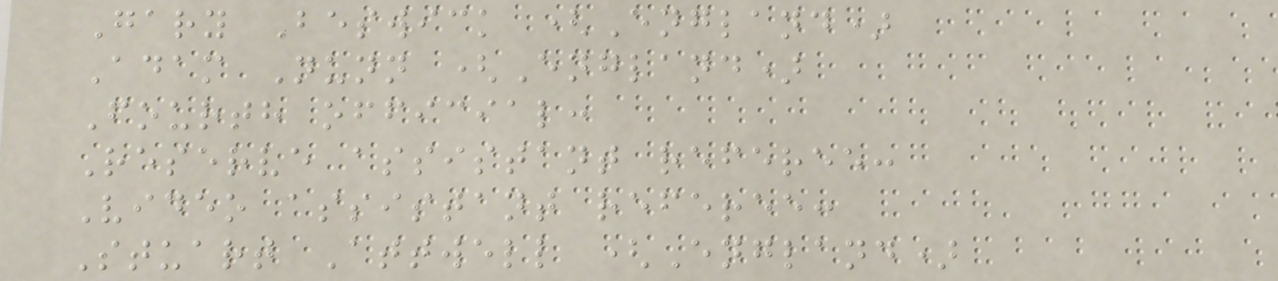Gary Beswick (England)
Adam Nunn (England)
Fourth official:
Reserve assistant referee:
Video assistant referee:
Stuart Attwell (England)
